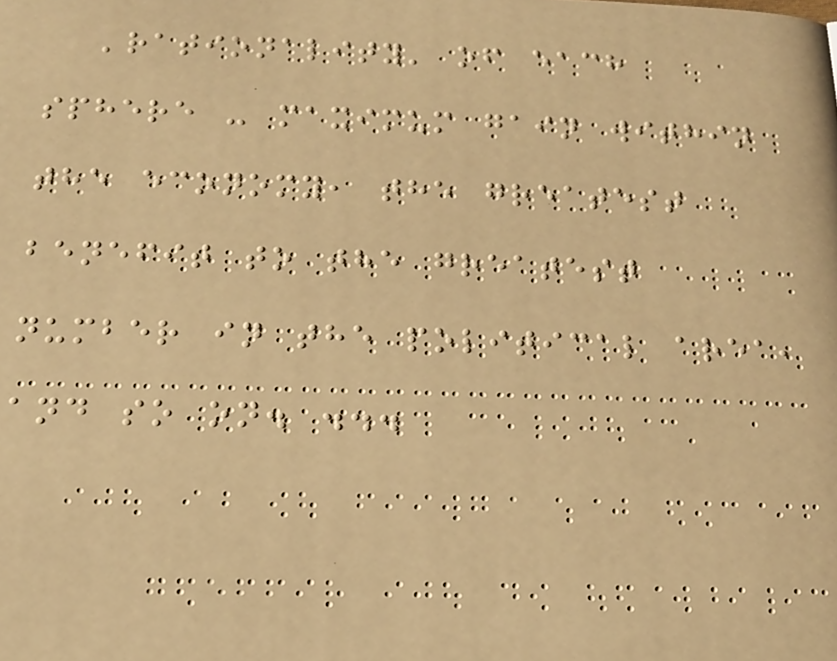'rationality' of each
sphere - maximum gain within
the economy, the greatest
benefit to the greatest
number in the political area,
and so on. ...
